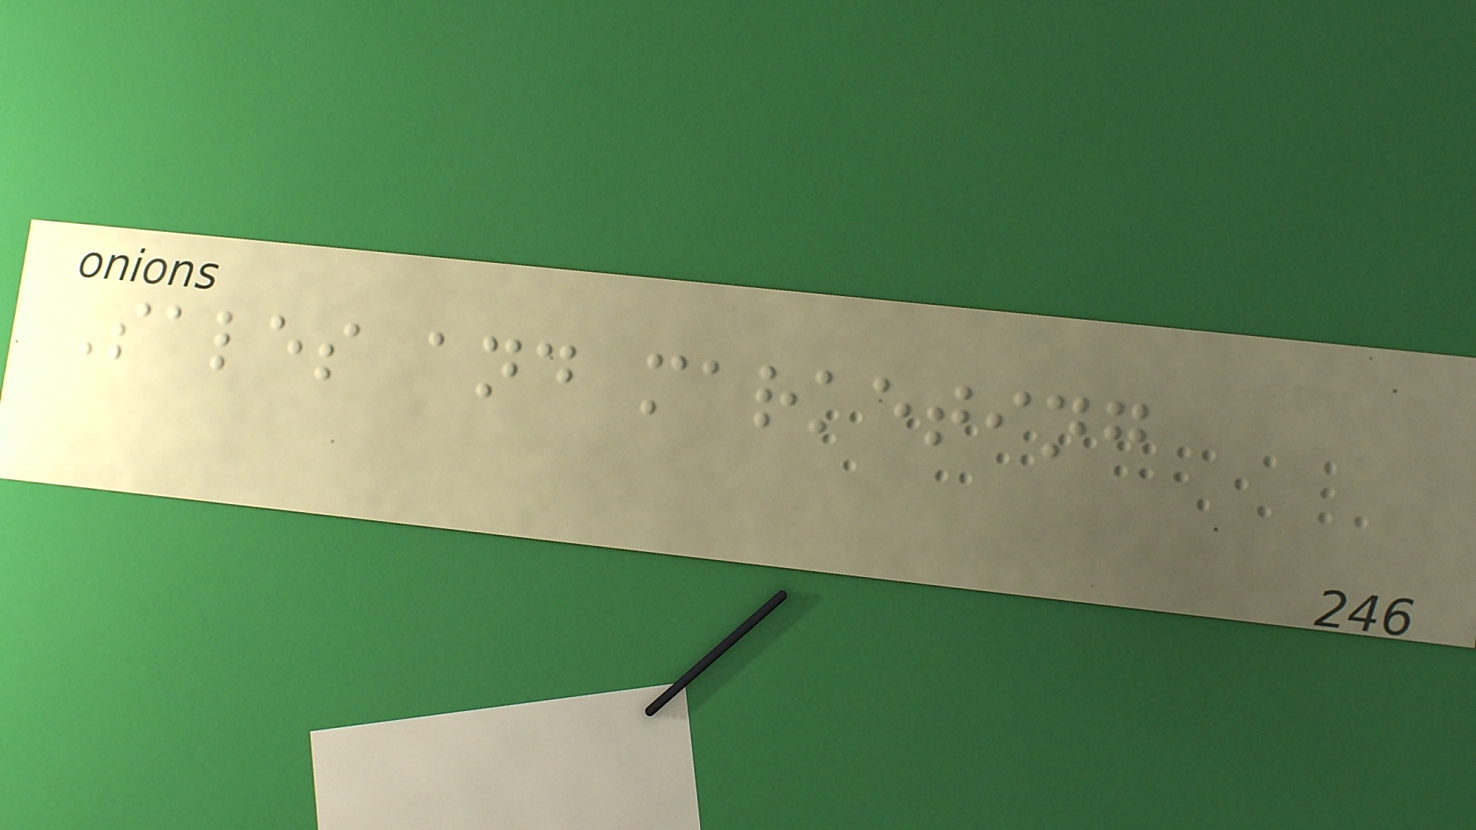Sales and marketing
